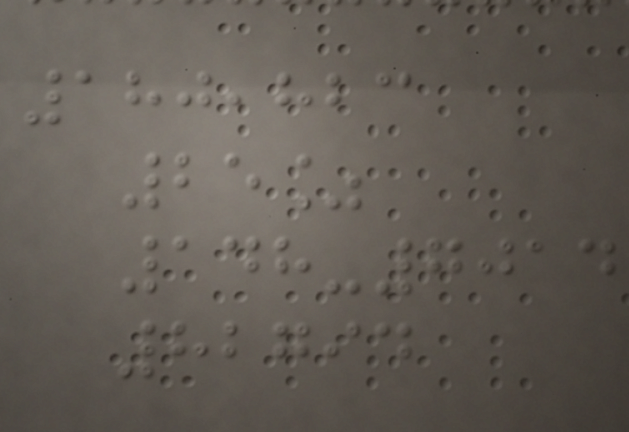180,823
25%
148-7014
82794
